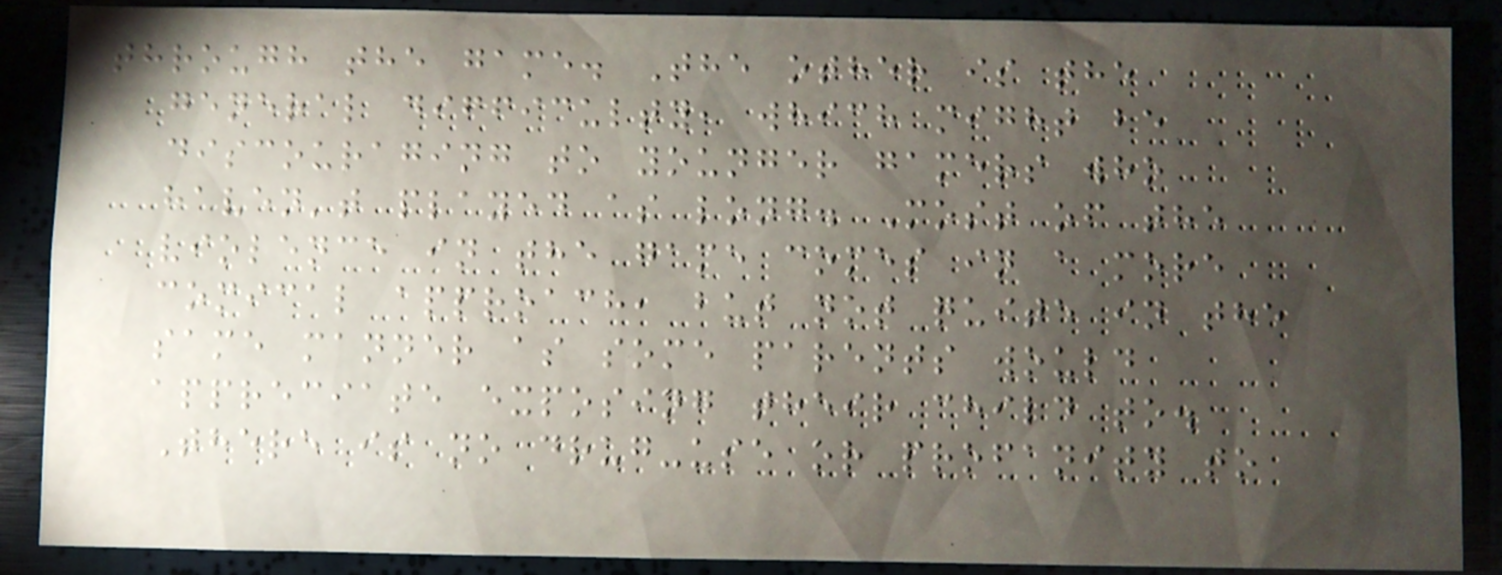through the game. The other is the
general difficulty, which might be
discouraging to younger gamers who
haven't played as long. Most of the
violence in the game comes in a more
comical approach, but not quite in the
same manner as some parents would
appreciate exposing their child to.
There is no drug-use or profanity to
